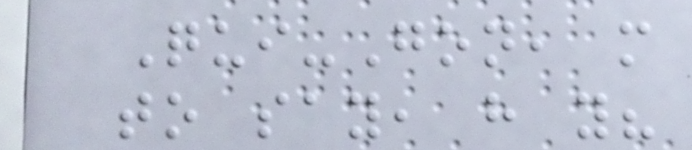Qui-Gon, more
to say, have you?
